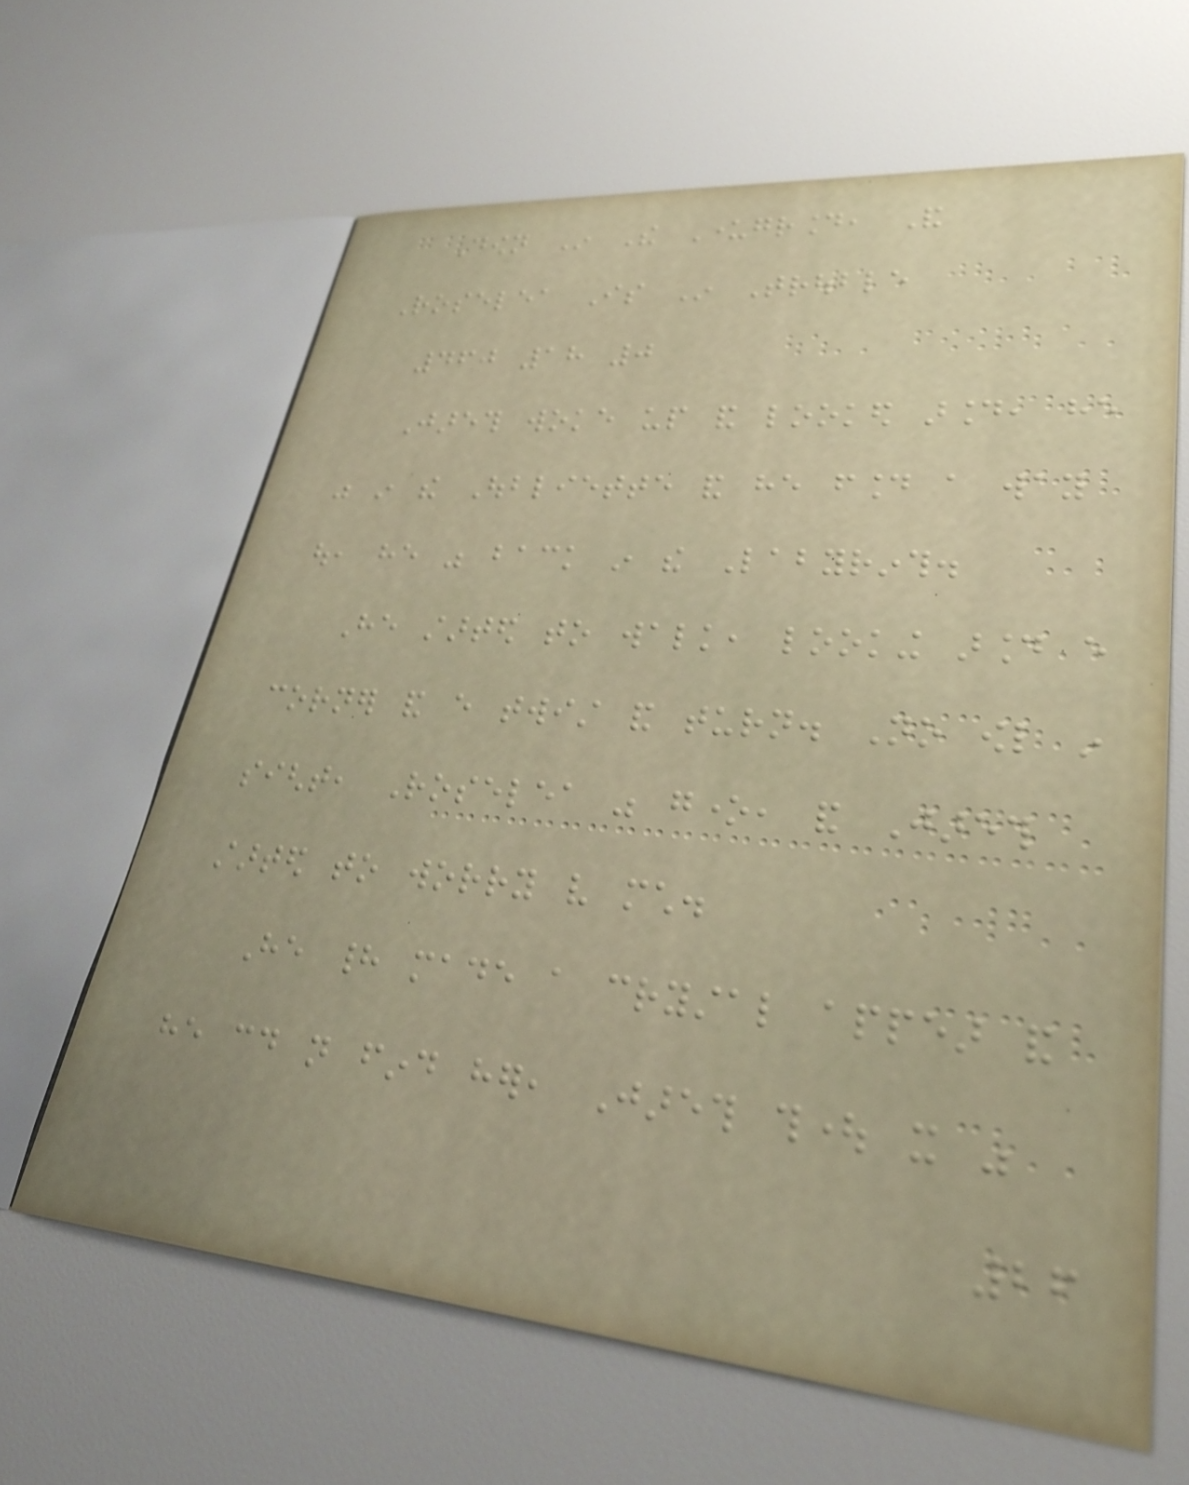Down In The Underground, And
Roselea Is In Trouble
460 18 0
Jareth woke up and looked around, he
was in the Oubliette and he found a way
out, he was back in the Labyrinth.
He started to walk, looking around every
corner and every twist and turn. No owl in
sight, Roselea was gone, and Jareth
started to worry very much.
He had made a crystal appear and
he could not find her, Jareth thought it was
26
